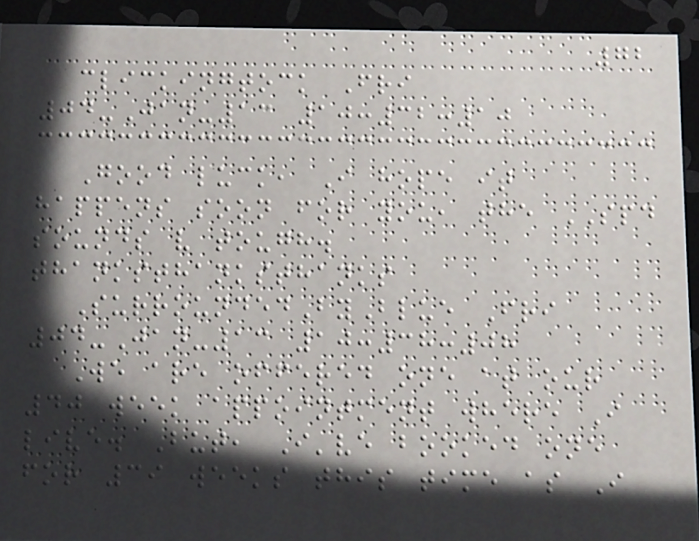72
clickingtock Fri
04-Jan-13 10:32:10
Good luck, I hope it
happens soon for you, the SPD
sounds v tough.
thanksthanksthanks
SurroundedByBlue Fri
04-Jan-13 10:38:08
We are offered one at our
40 week appointment where I
live. But, I've booked one
for 39 weeks this time as I
